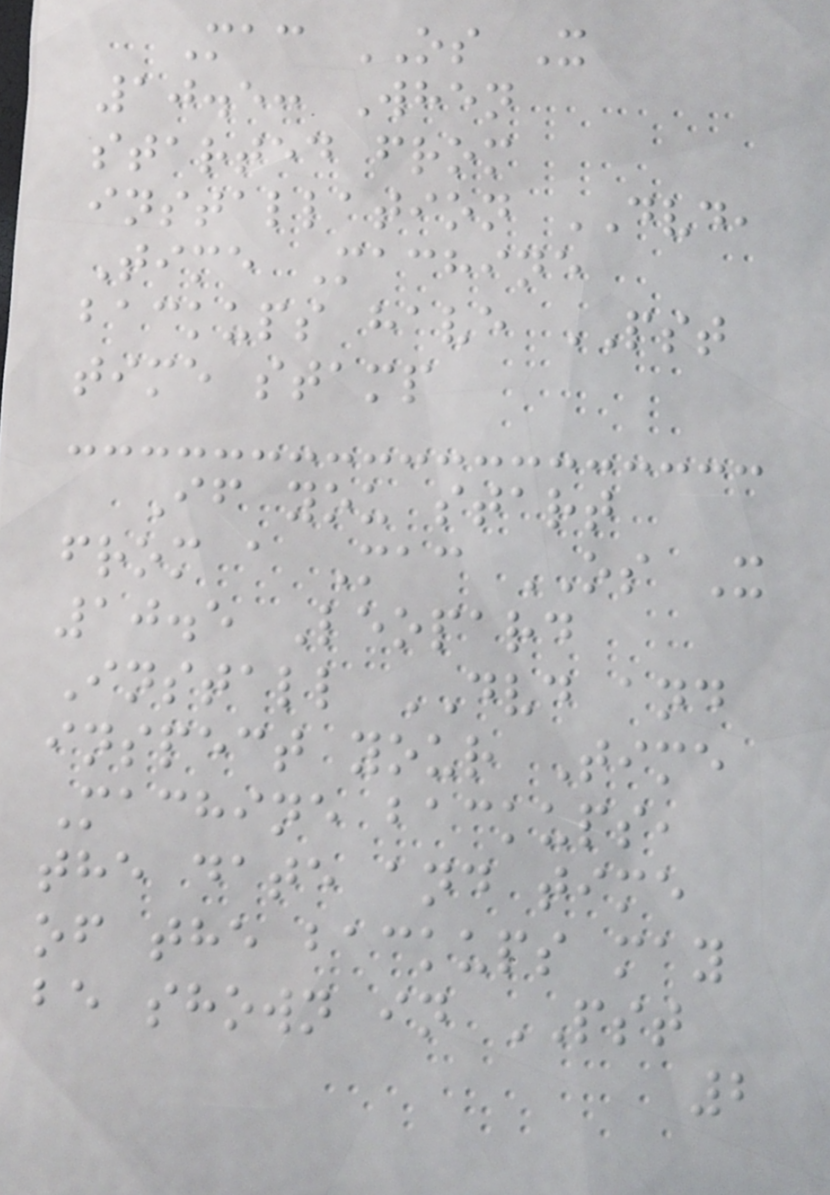Mac OS X
10.5: When
started from
installation DVD,
Time Machine
backups have PST
time stamp
If you start
from a Mac OS X
10.5 Leopard
Install DVD and
inspect your Time
Machine backups,
the date and time
of the backups may
be shown in PST
2
